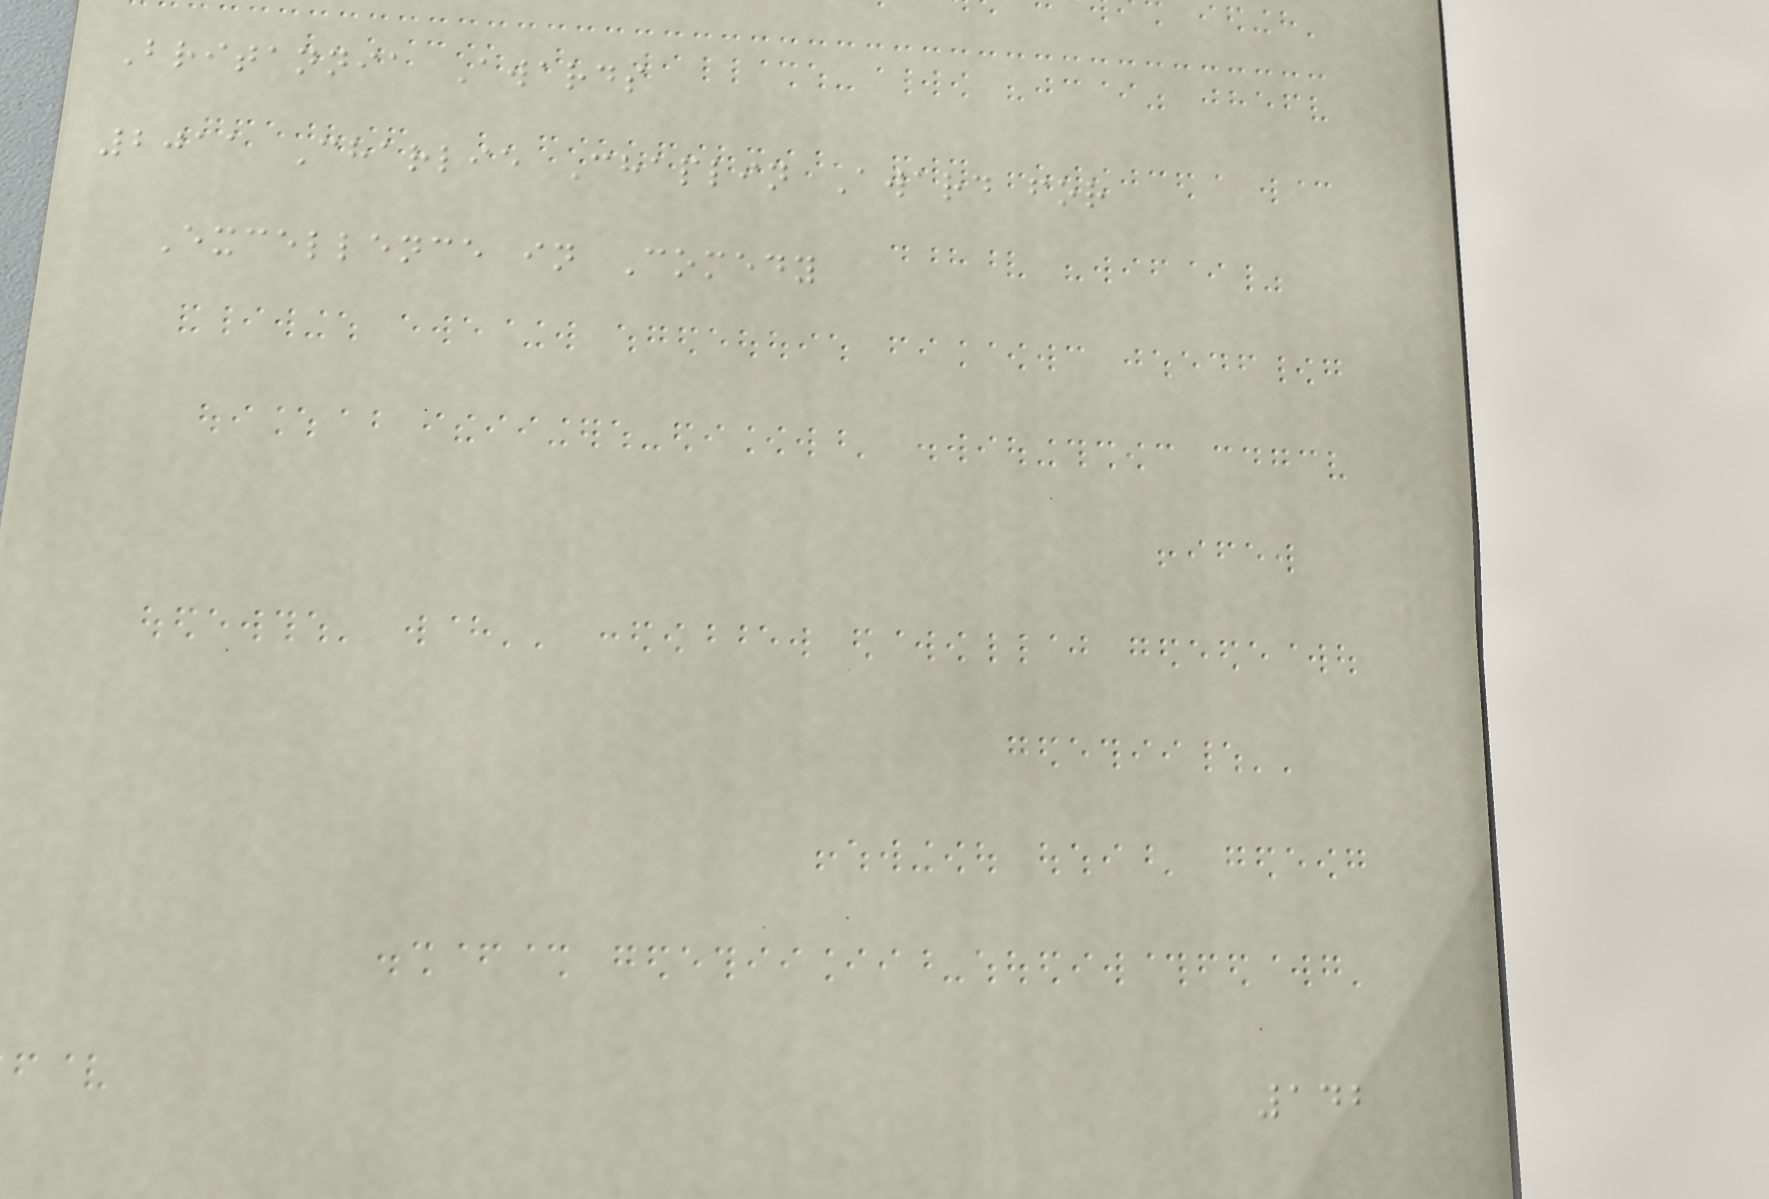Britannia Awards
2011 Charlie Chaplin Award for
Excellence in Comedy
142
